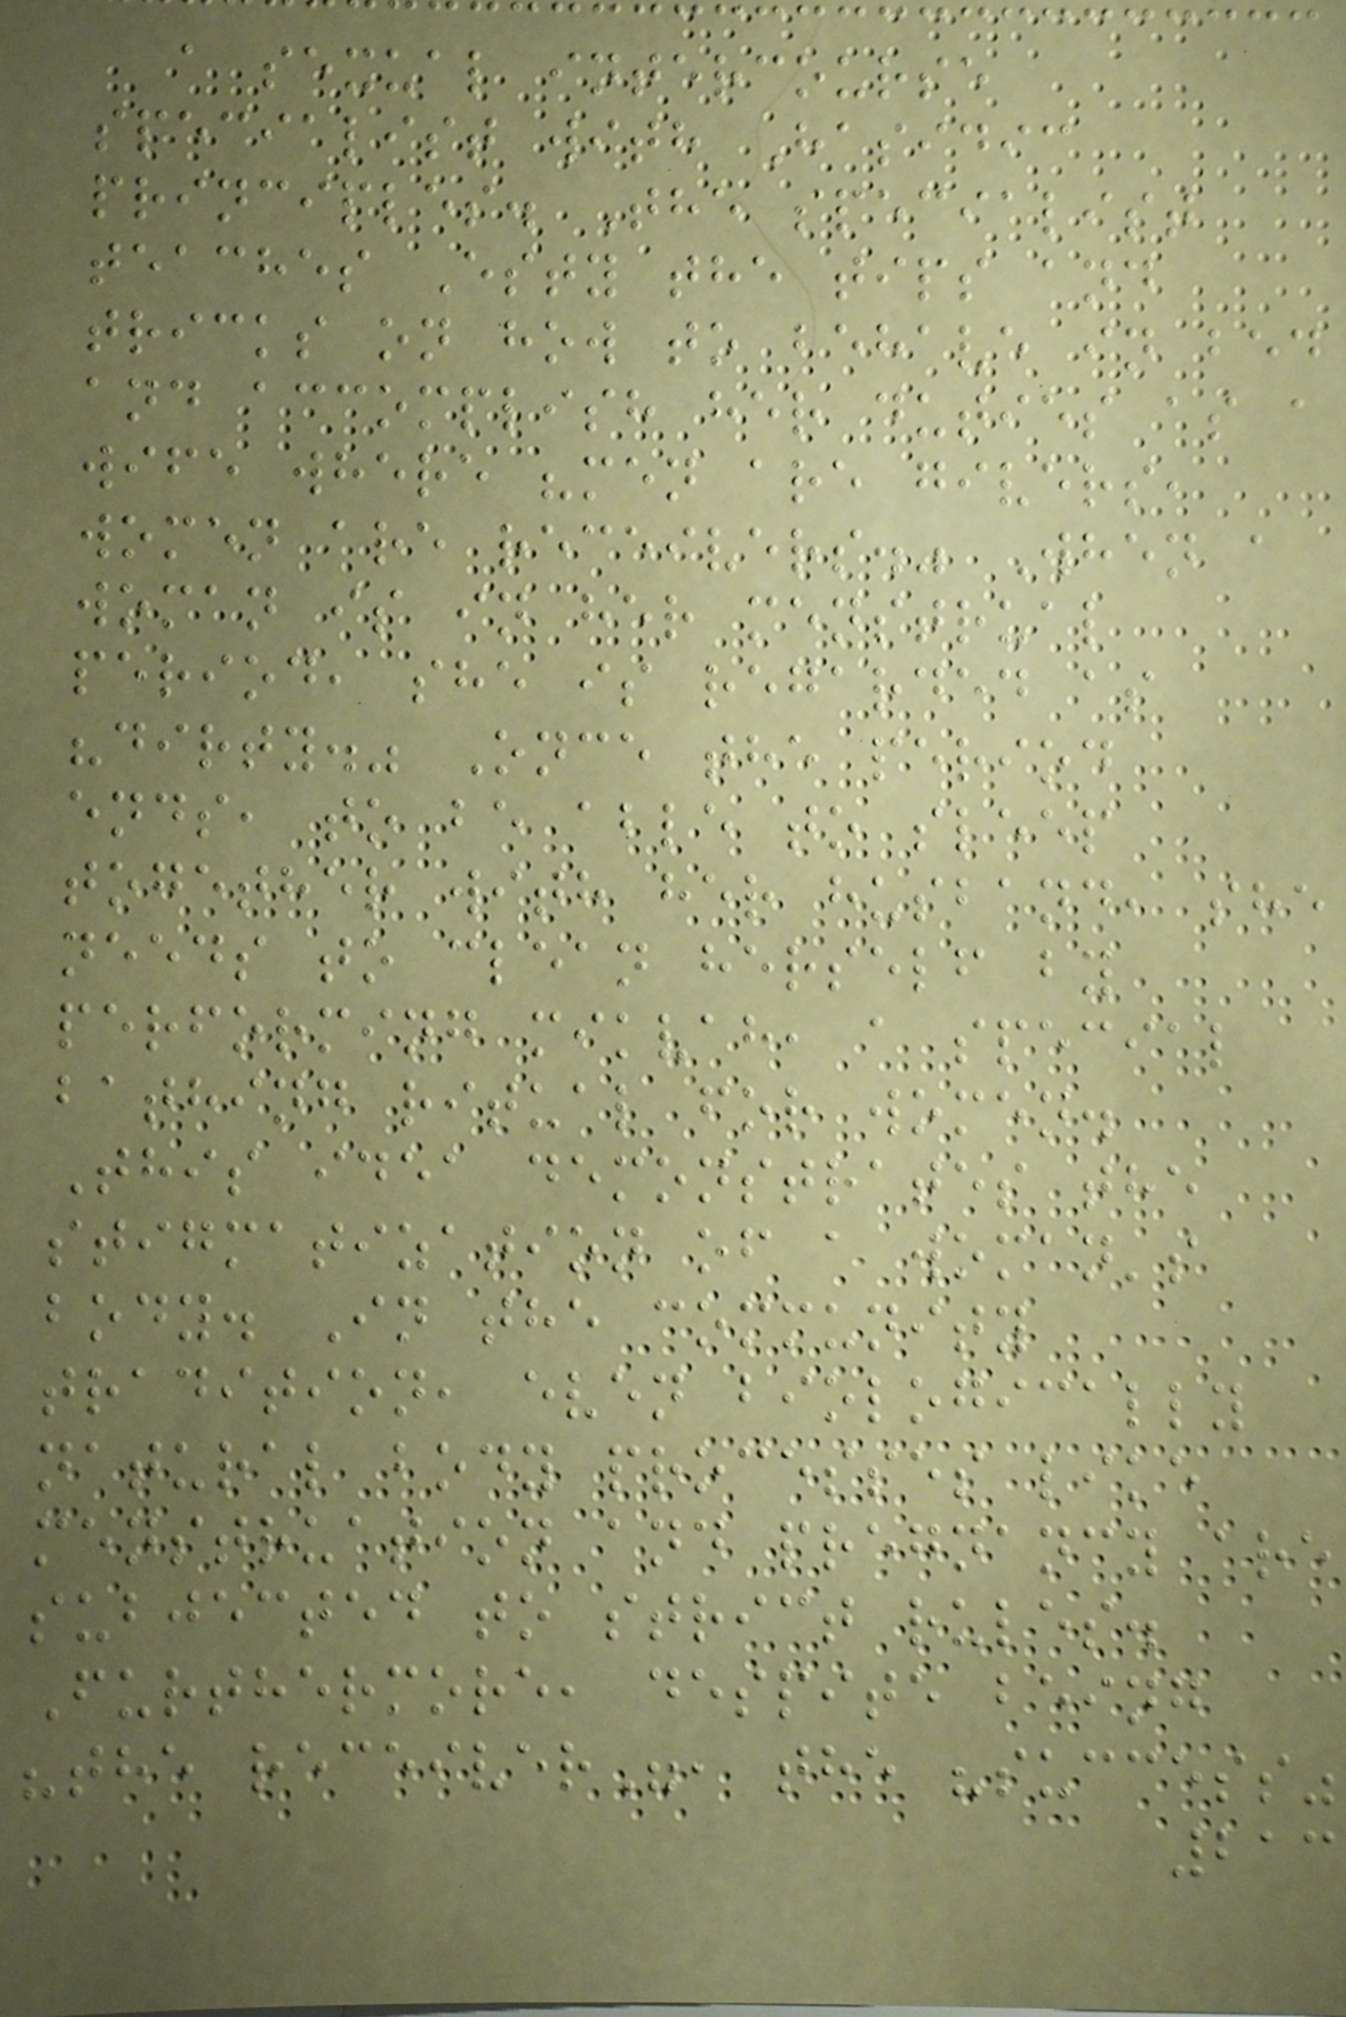a sexual intercourse
specialist with Hasidic
principles. The specialist
teaches Esty the tips and
tricks on how to behave in bed
and accomplish her duties as a
wife where "men are givers,
women are receivers." When a
woman is in her menstrual
period, she is regarded as
"dirty." Once the period
ends, to be able to sleep
together with her husband, she
needs to clean herself by
performing mikvah, a special
bathing ritual for women.
This idea demonstrates the
stigmatization of a woman's
body. In the community
tradition, even biologically
natural body processes like
menstruation and pregnancy are
subjected to strict rules.
Furthermore, despite being
"the receiver", the "success"
213
